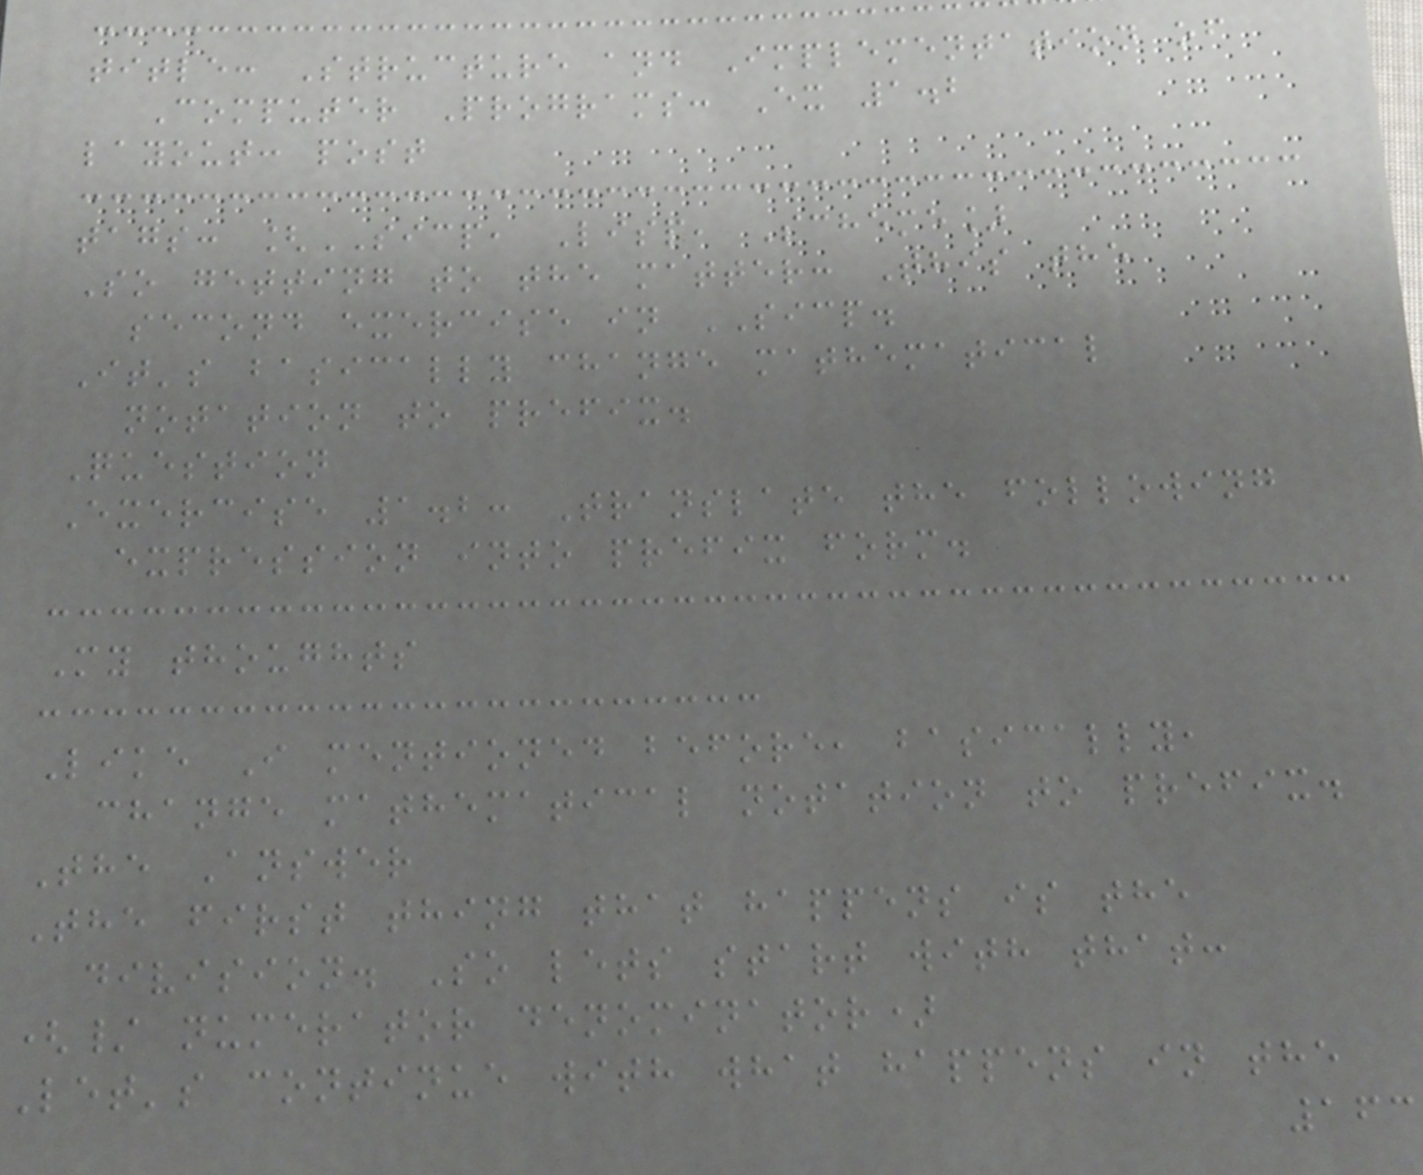title: Structure and Implementation of
Computer Programs: Ex 1.2
layout: post
tags: [SICP, Lisp, Scheme]
So getting to the matter: This the
second exercise in SICP.
It's basically change mathematical
notation to prefix.
Question
Exercise 1.2: Translate the following
expression into prefix form.
My thoughts
Like I mentioned before, basically,
change mathematical notation to prefix.
The Answer
The first thing that happens is the
division. So lets start with that:
(/ numerator denominator)
Let's continue with what happens in the
163
